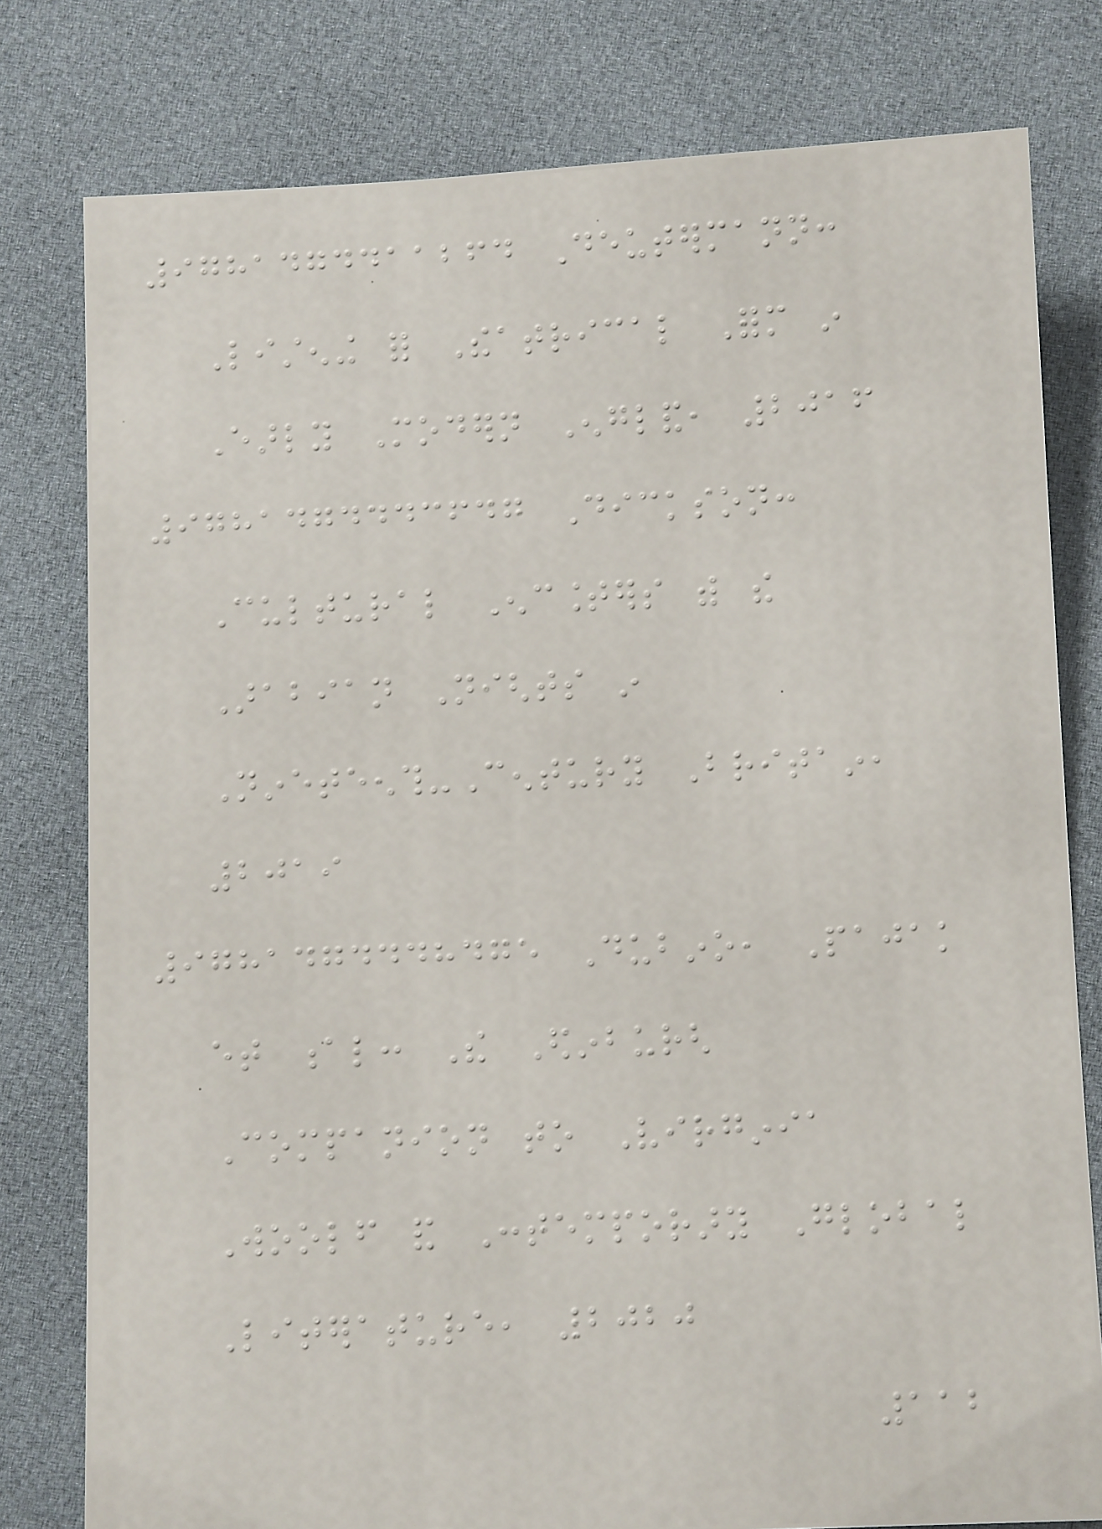9781474411264 Deutermann:
Listening for Theatrical Form in
Early Modern England, 2016
9781474443647 Dickson:
Cultural Encounters with the
Arabian Nights in
Nineteenth-Century Britain,
2019
9781474448475 Dubino, Pajak
et al: The Edinburgh
Companion to Virginia
Woolf and Contemporary Global
Literature, 2020
112
